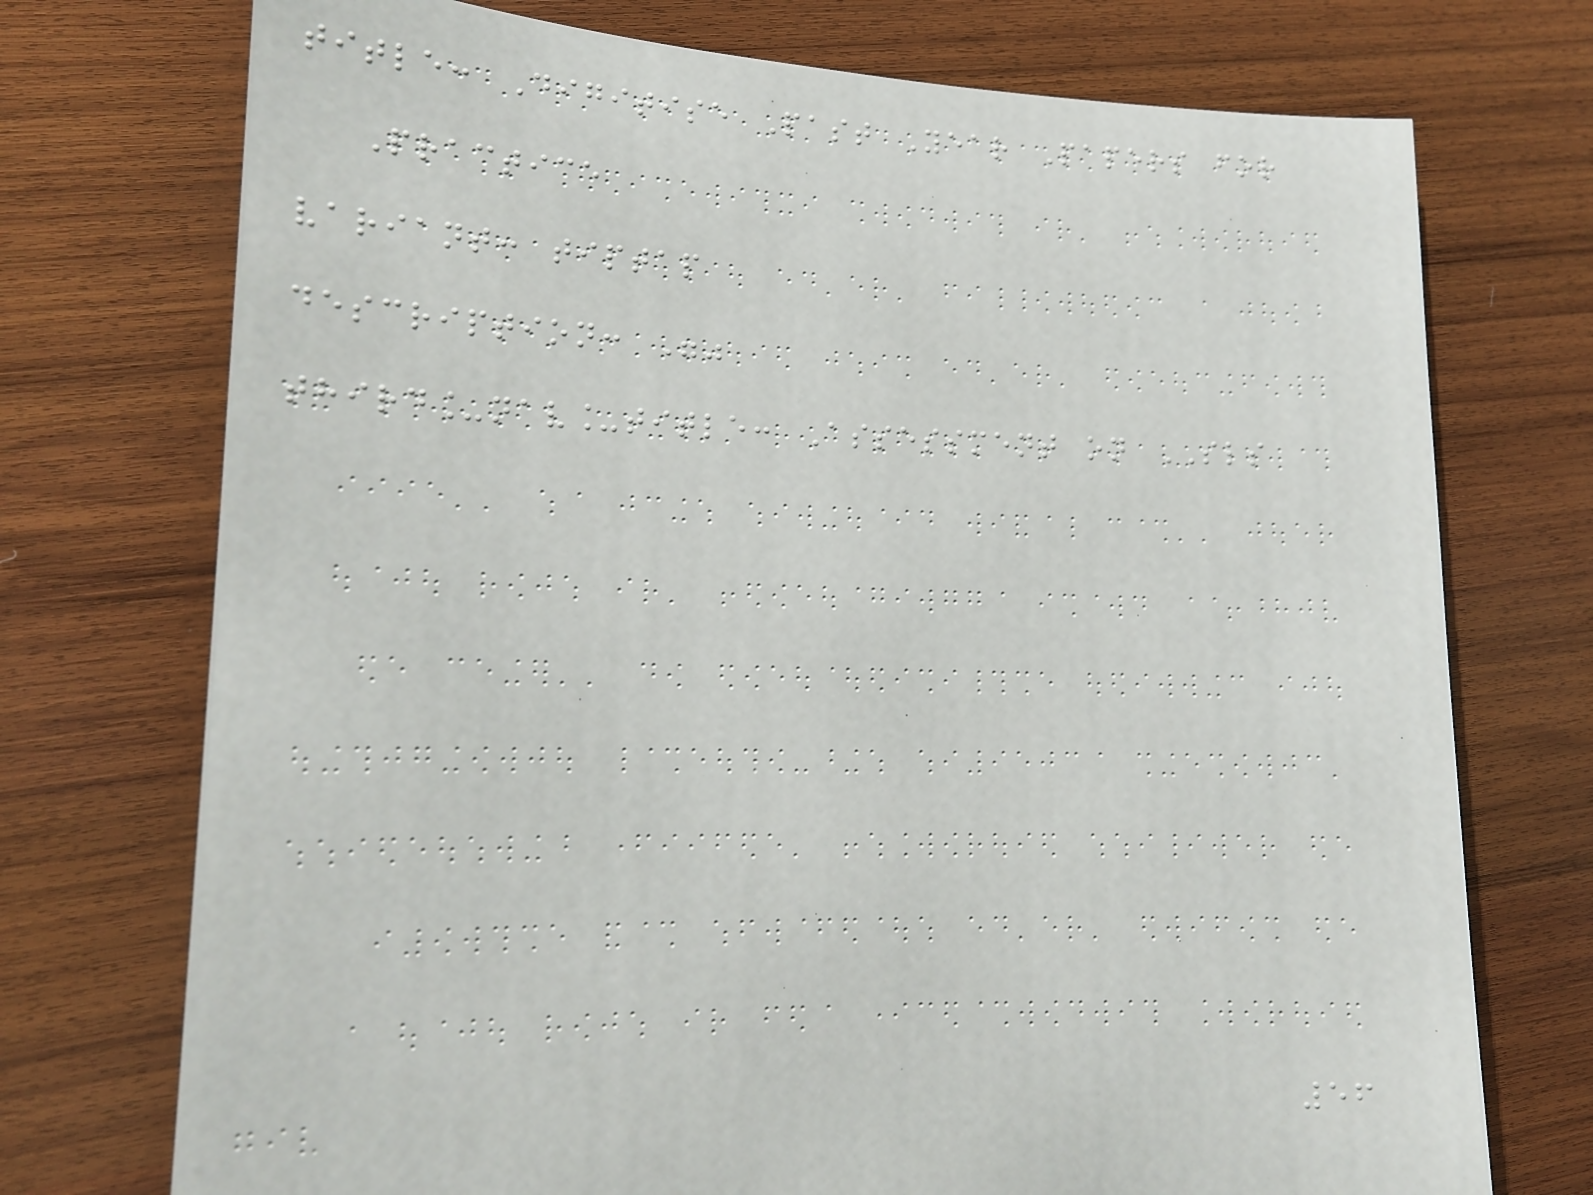title: Digitise Past Year Papers for
Practice
variant: tiptap
description: ""
third_nav_title: Assessment on SLS
56
